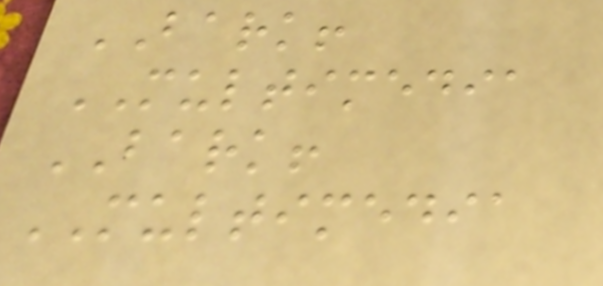BARK!
MULTIMEDIA
BARK!
MULTIMEDIA
